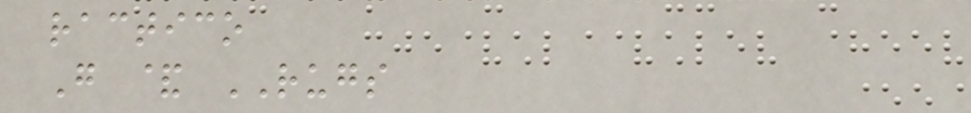ractico
G & RUGS
